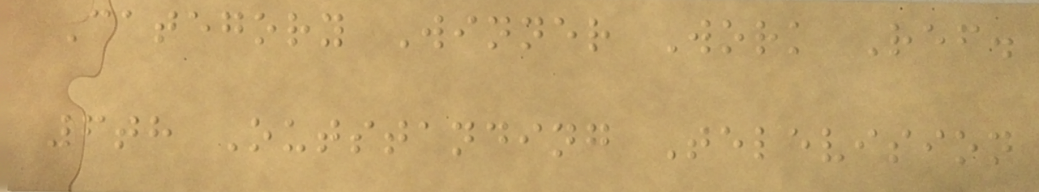Category Winner Work Ref.
6th Outstanding Television
